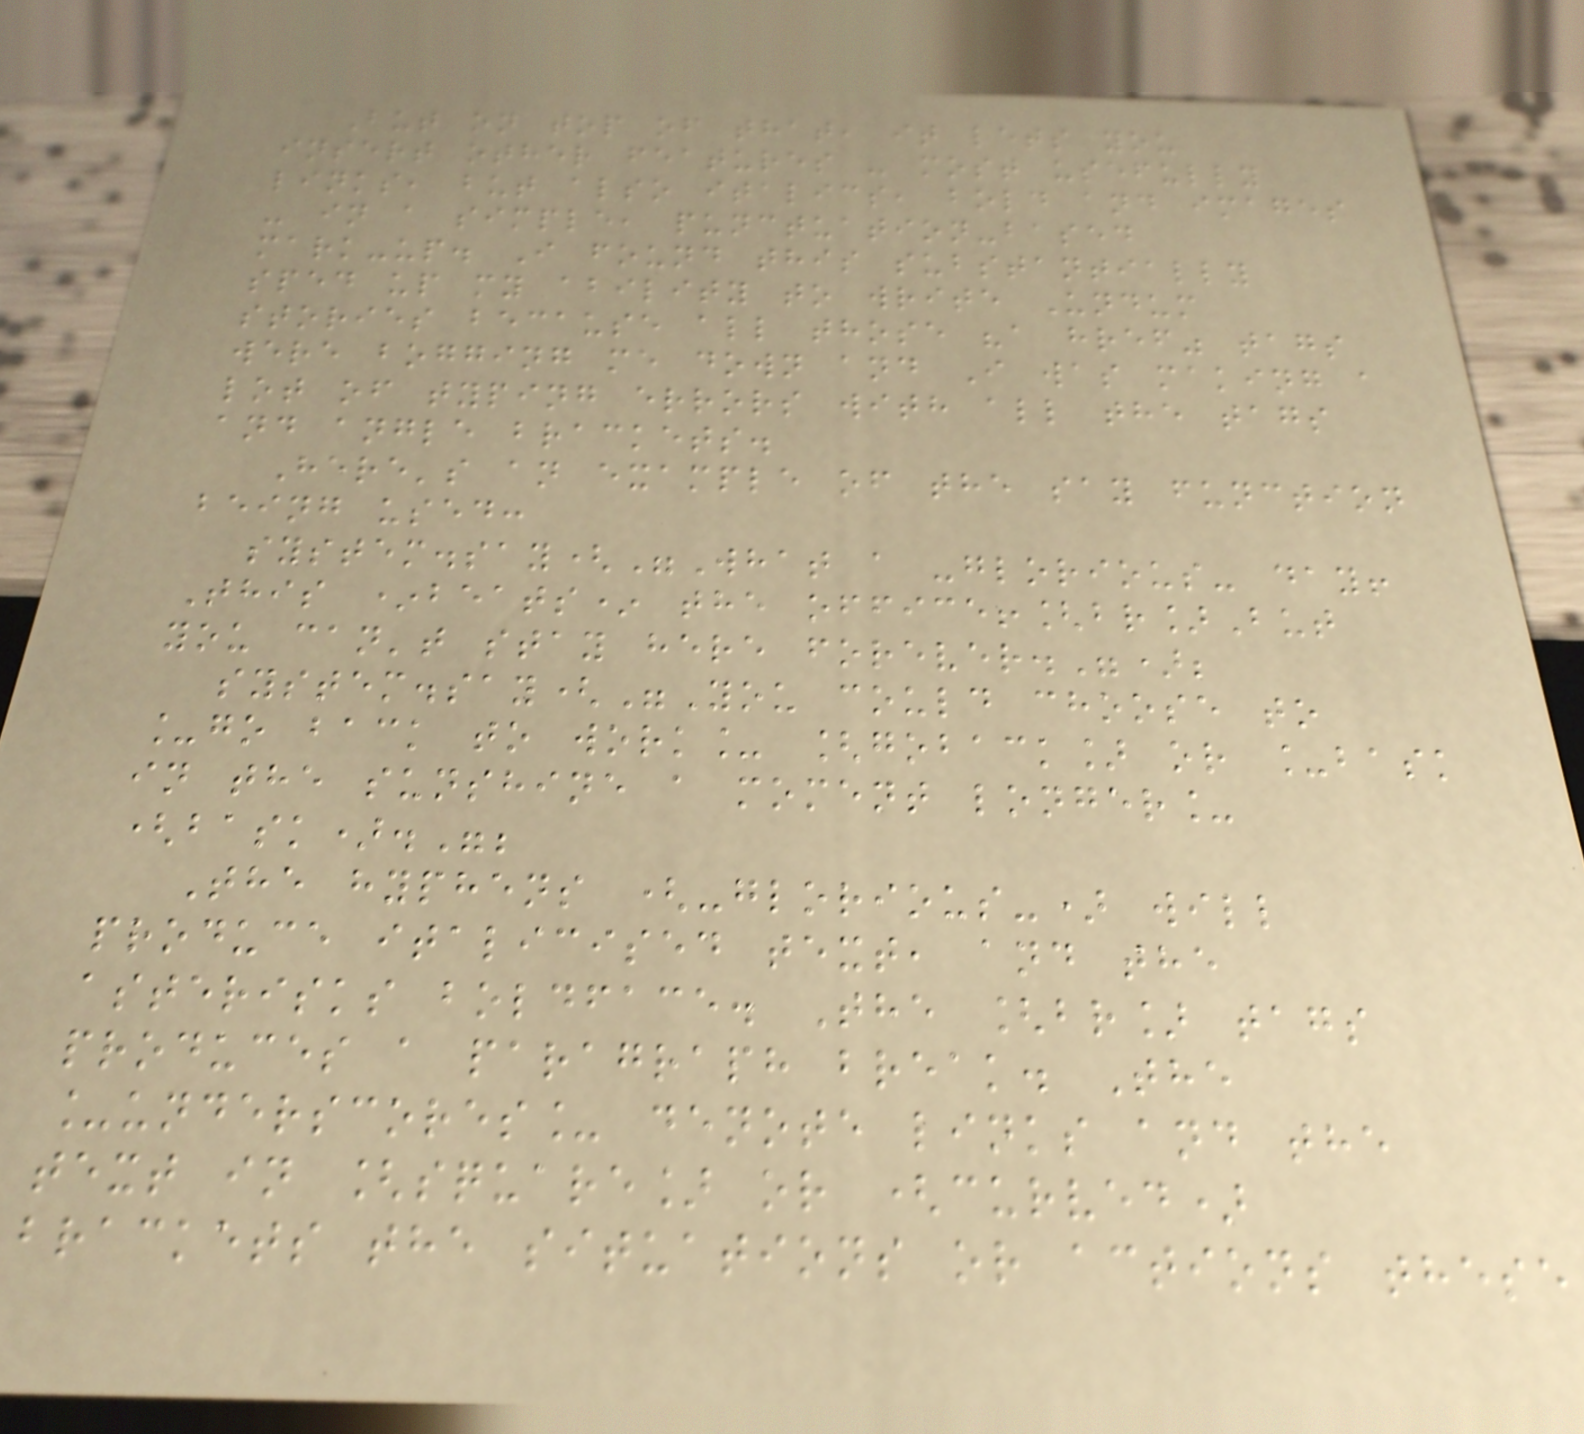But on top of that, it lets you
insert other features - most usefully
links, but also italics, bold and images
- in a simple, punctuation-based
mark-up. I found this substantially
sped up my ability to write Undum
stories because all those "a href" tags
were bogging me down and I was making a
lot of typing errors with all the tags
and angle brackets.
Here's an example of the say function
being used:
system.say("What a -glorious- day!
This *beats* the office![br]But
you can't stay here forever.");
system.say("You could choose to
_go back to work_ [goback] or _bask
in the sunshine a moment longer_
(bask).";
The hyphens (-glorious-) will
produce italicised text, and the
asterisks boldface. The [br] tags
produces a paragraph break. The
_underscores_ denote links and the
text in [square] or (curved)
brackets the situations or actions these
